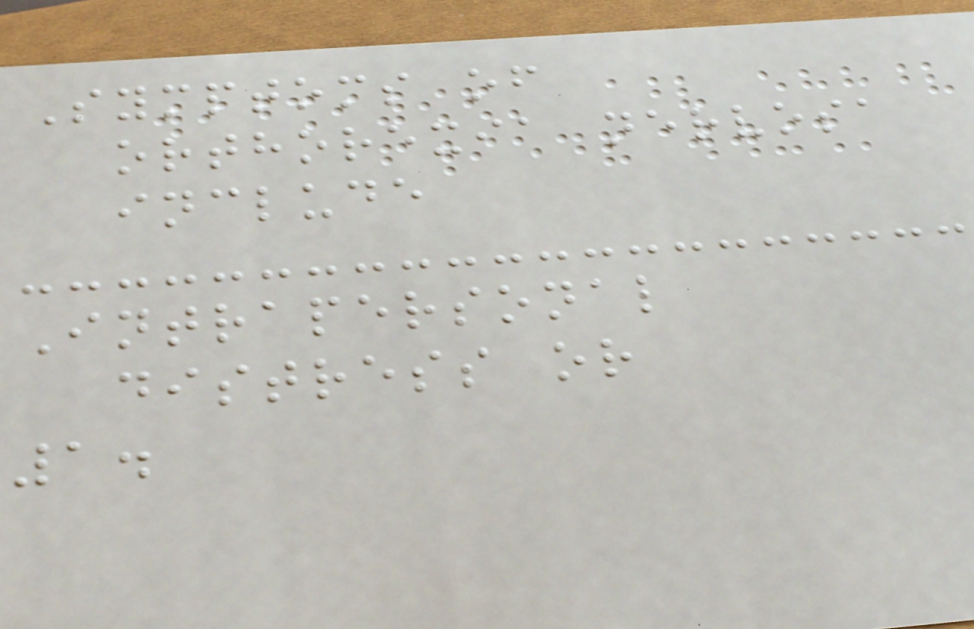Symptoms of
orthorexia nervosa
include
Intrapersonal
distress or
1.
